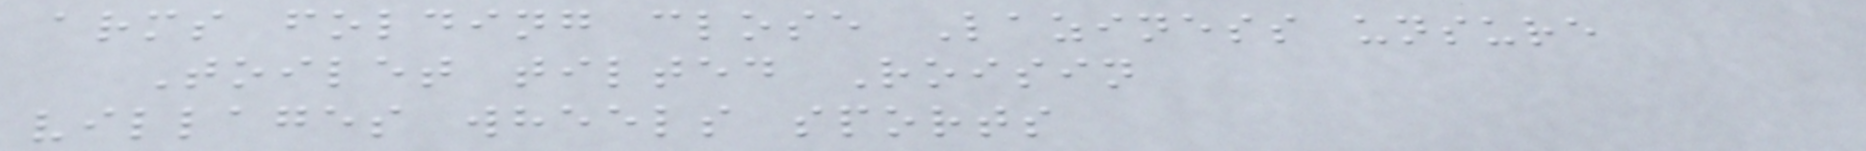arms folding close Laziness unsure
Toilet tilted Roisin
villages wheels sports
